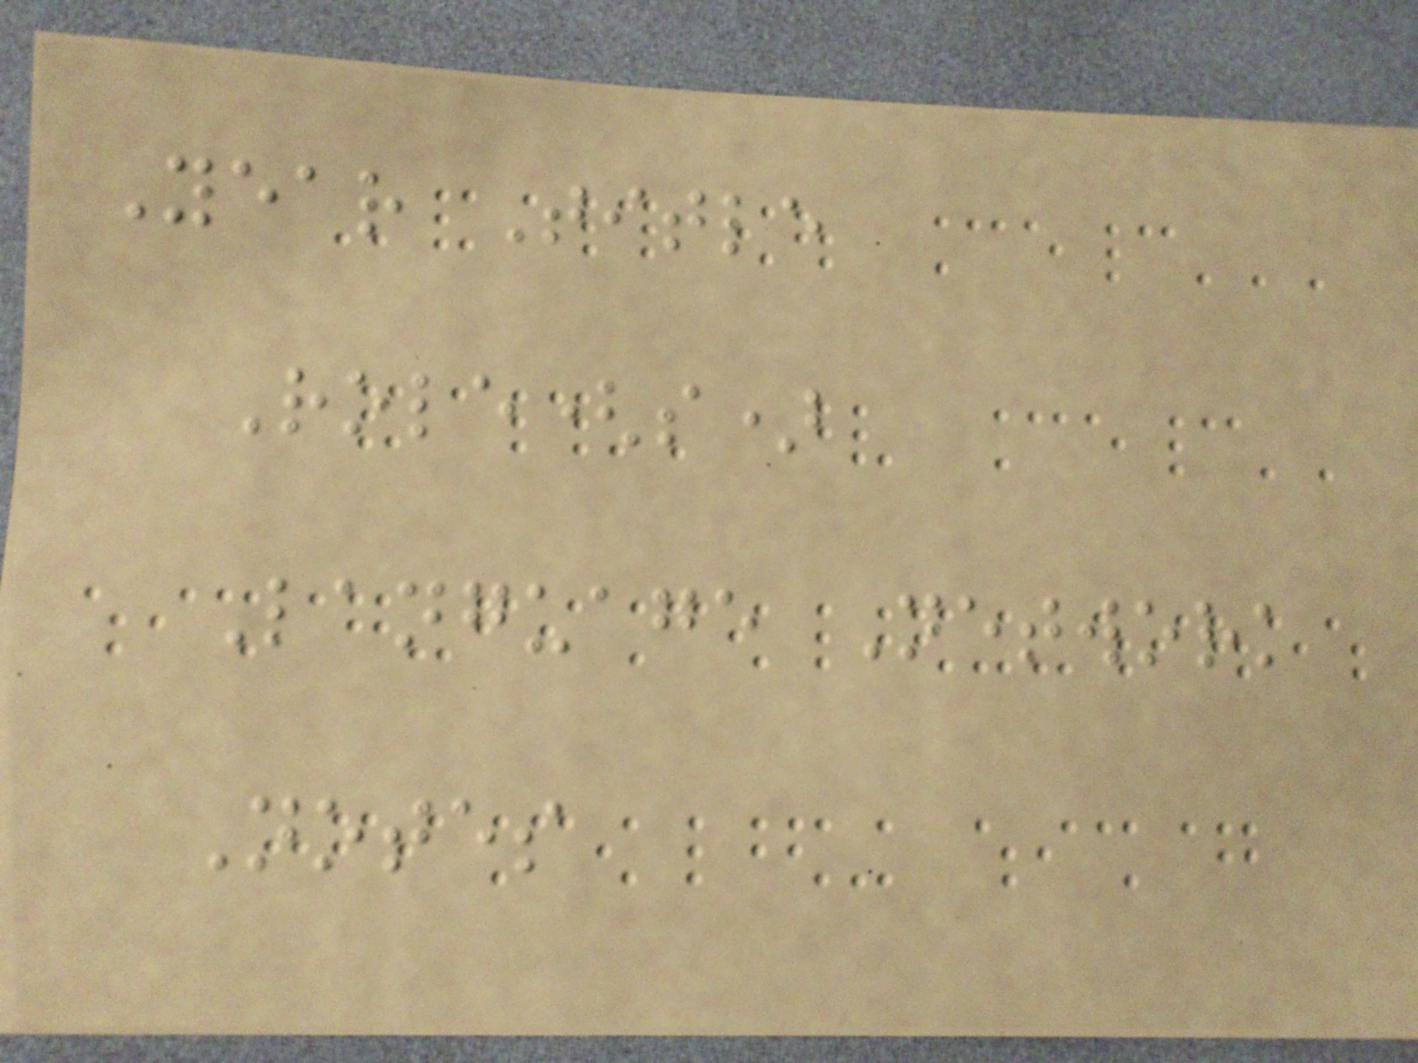Year Title
Role(s)
Language Network
Notes
